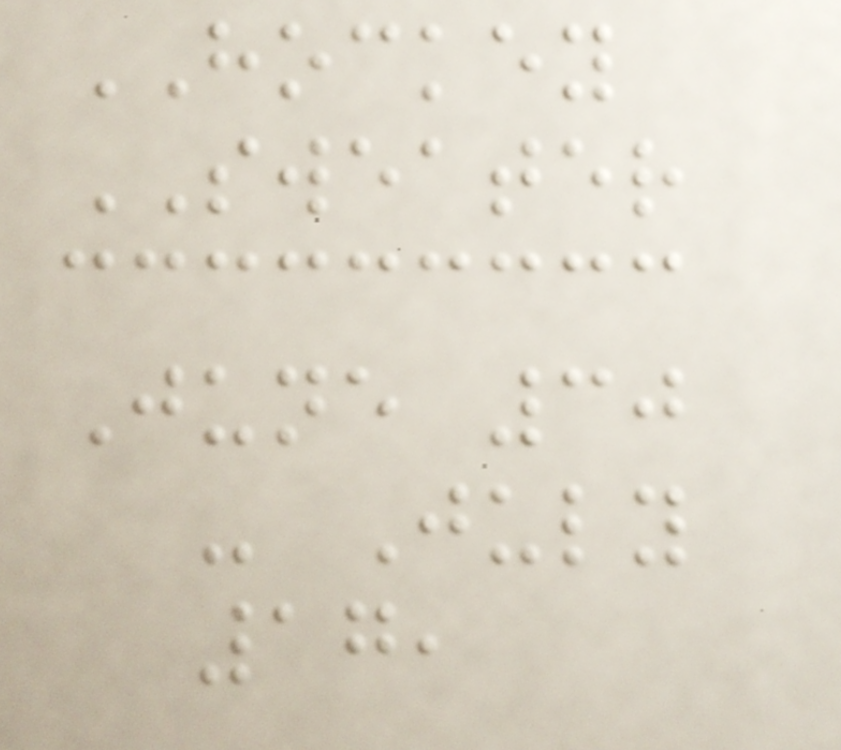HOCKEY
SWEATER
June 30
- July
17,
